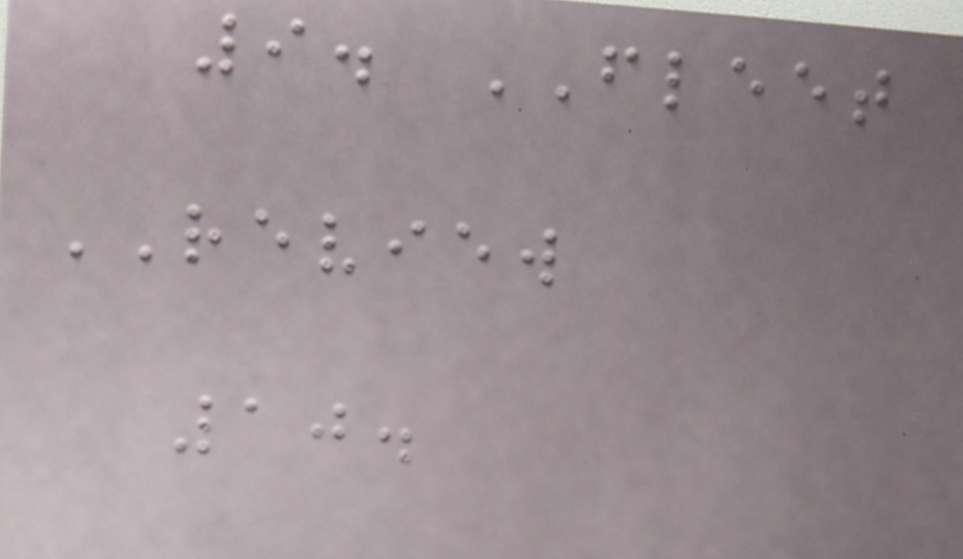9. FLEET
REVIEW
10.
